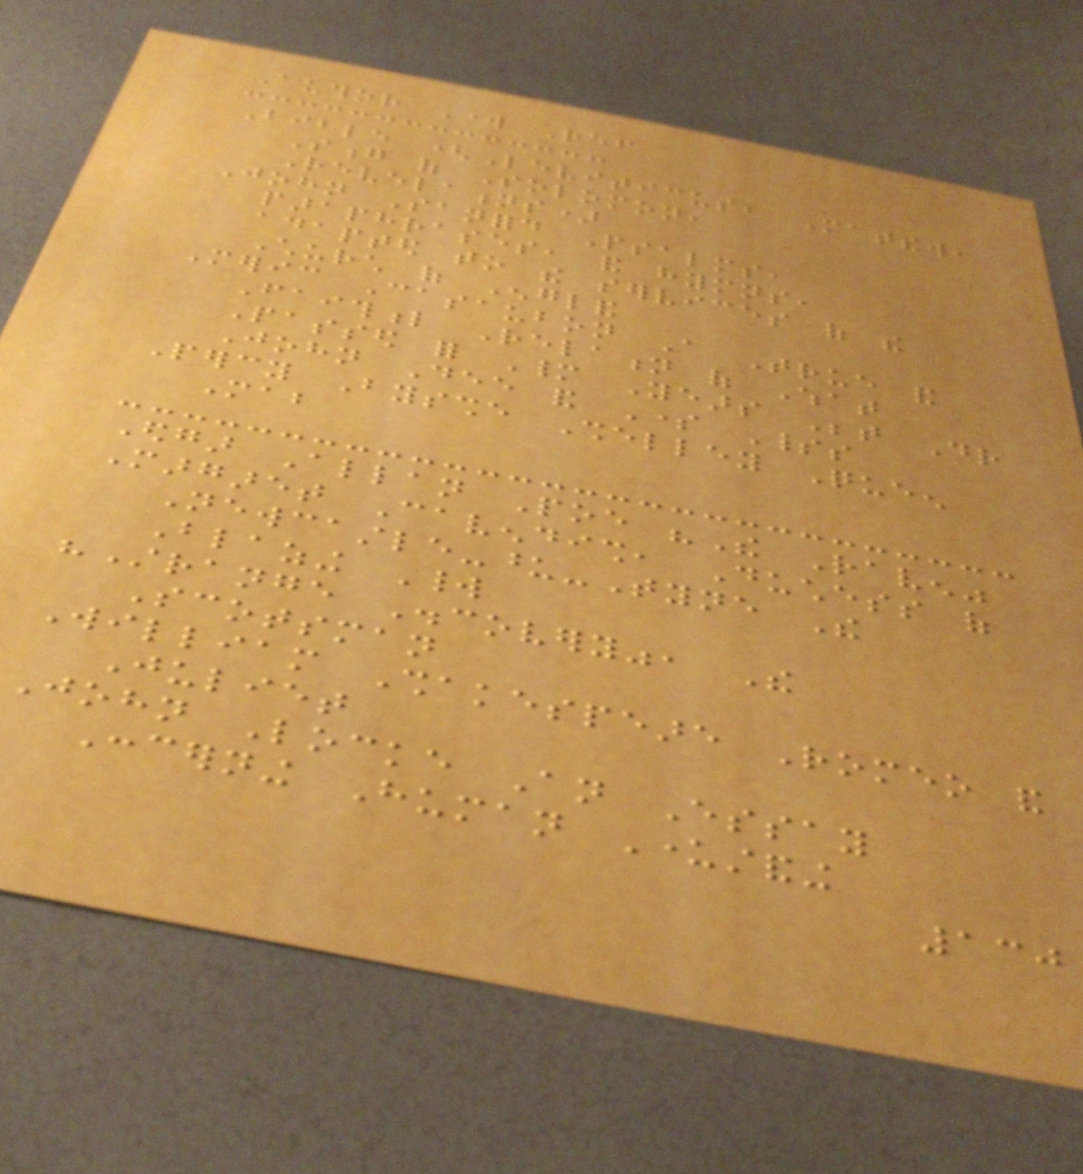Author Work Ref
Bible (Leviticus, Matthew,
Song of Solomon,
Revelations)
John Sanford Psalms,
paraphrases, and hymns,
adapted to the services of the
Church of England
Meric Casaubon A True and
Faithful Relation of What
Passed for Many Years Between Dr
John Dee and Some Spirits
Percy Bysshe Shelley Queen
Mab
Edgar Allan Poe "The Raven"
Margaret Cavendish, Duchess of
Newcastle-upon-Tyne The
Blazing World
"Strange Discovery", The
Scotsman
William Shakespeare Romeo and
Juliet
John Locke An Essay
Concerning Human Understanding
130
